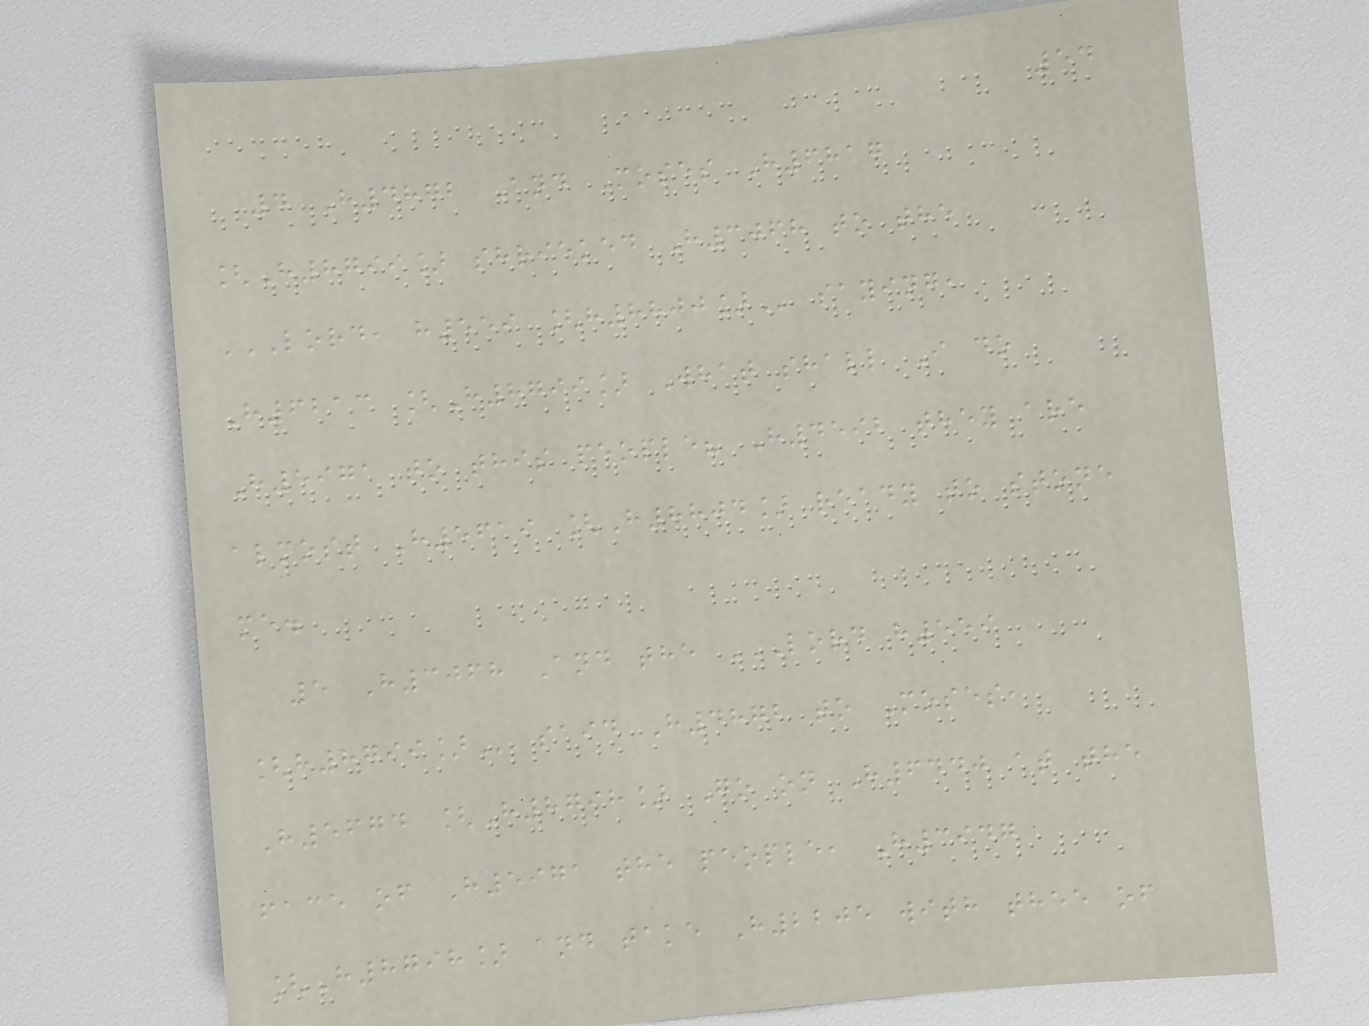54
4 H4872 And Moses H6817
[H8799] shrieked H3068 to the
LORD, H559 [H8800] saying,
H6213 [H8799] What shall I do
H5971 to this people? H4592 they are
almost H5619 [H8804] ready to stone
me.
5 H3068 And the LORD H559
[H8799] said H4872 to Moses,
H5674 [H8798] Go on H6440 at the
face of H5971 the people, H3947
[H8798] and take H2205 with thee of
